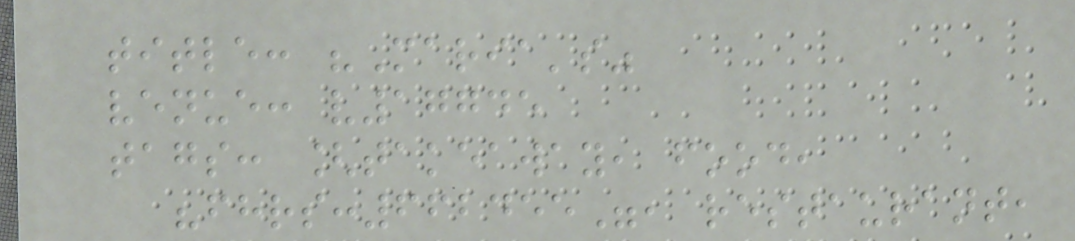title: "Maria's"
venue: v17745
tags: [takeaway, food,
"fhrs:662455", restaurant,
